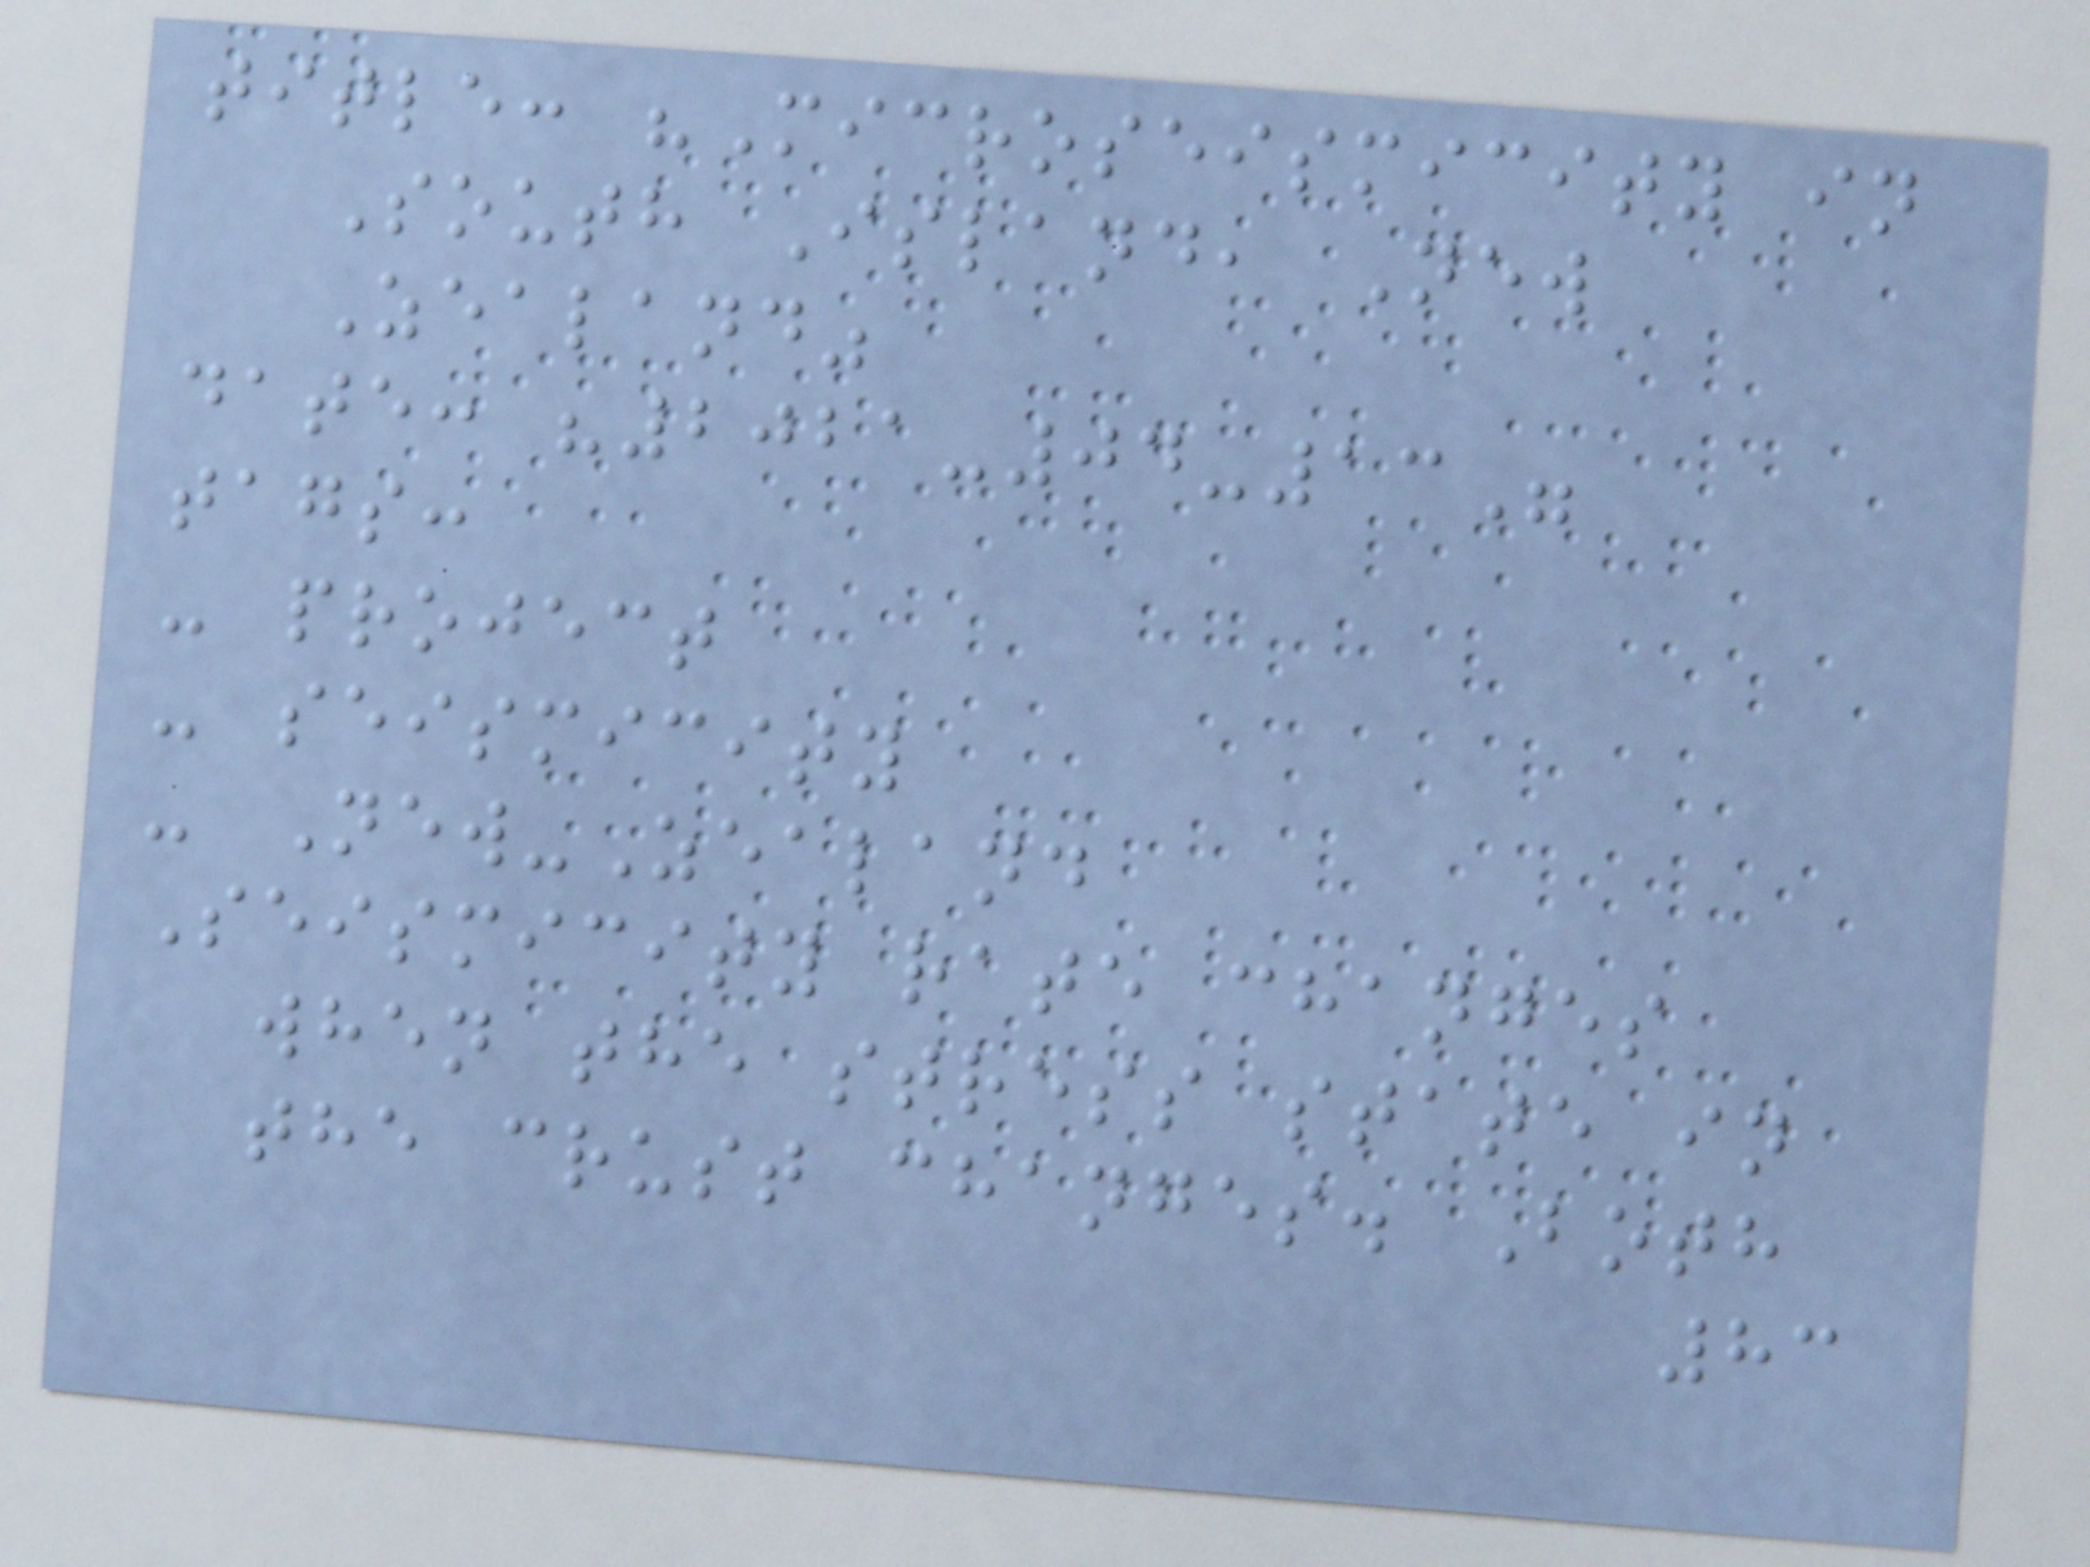title: "Microseismicity in
South Island, New
Zealand"
date: "2021-04-13"
tags:
- project
- seismicity
- New-Zealand
Seismicity rate changes
when the stress state in
the crust changes. Both
83
